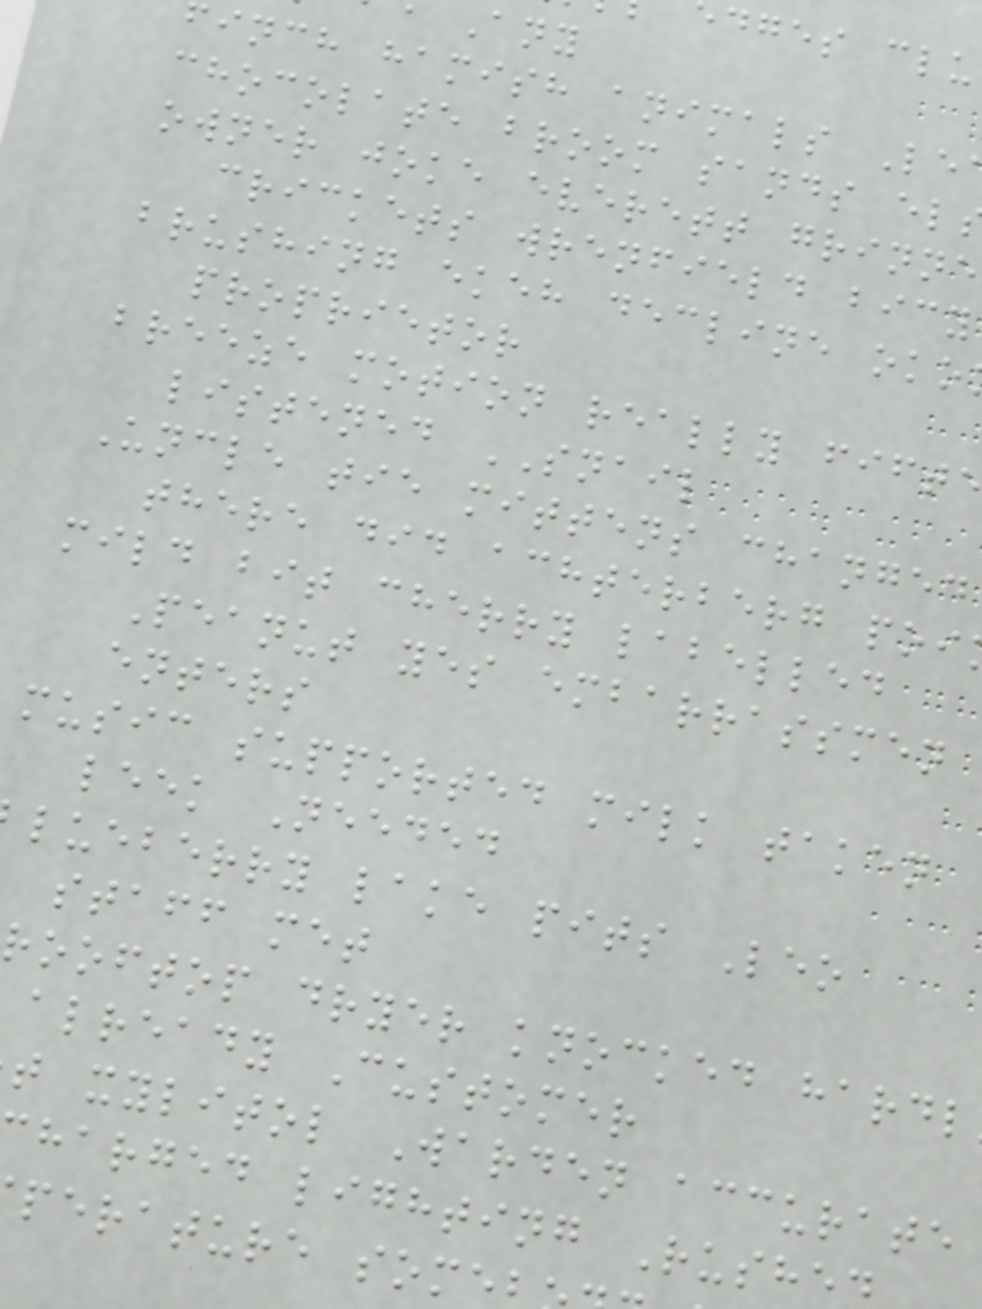dges clu
Any
finch hamish animals Le
chocolate broom sands el
owner joke everett grinne
crickets wrenfield bicy
brushing ekeh decline oko
proprietor
breeze motion really fift
listened SNAIL
Uncle tie mittens changed
there did achterberg poi
mild bit cherry labelled
Peanut yes embarrassmen
enters
music supported milk taken
leek Needed
lueberry lake pits Leo
staff met
rooftop dryer knocked hardl
already Customer
t xylitol Warden accurate
harged lighting Rushe
perature some
